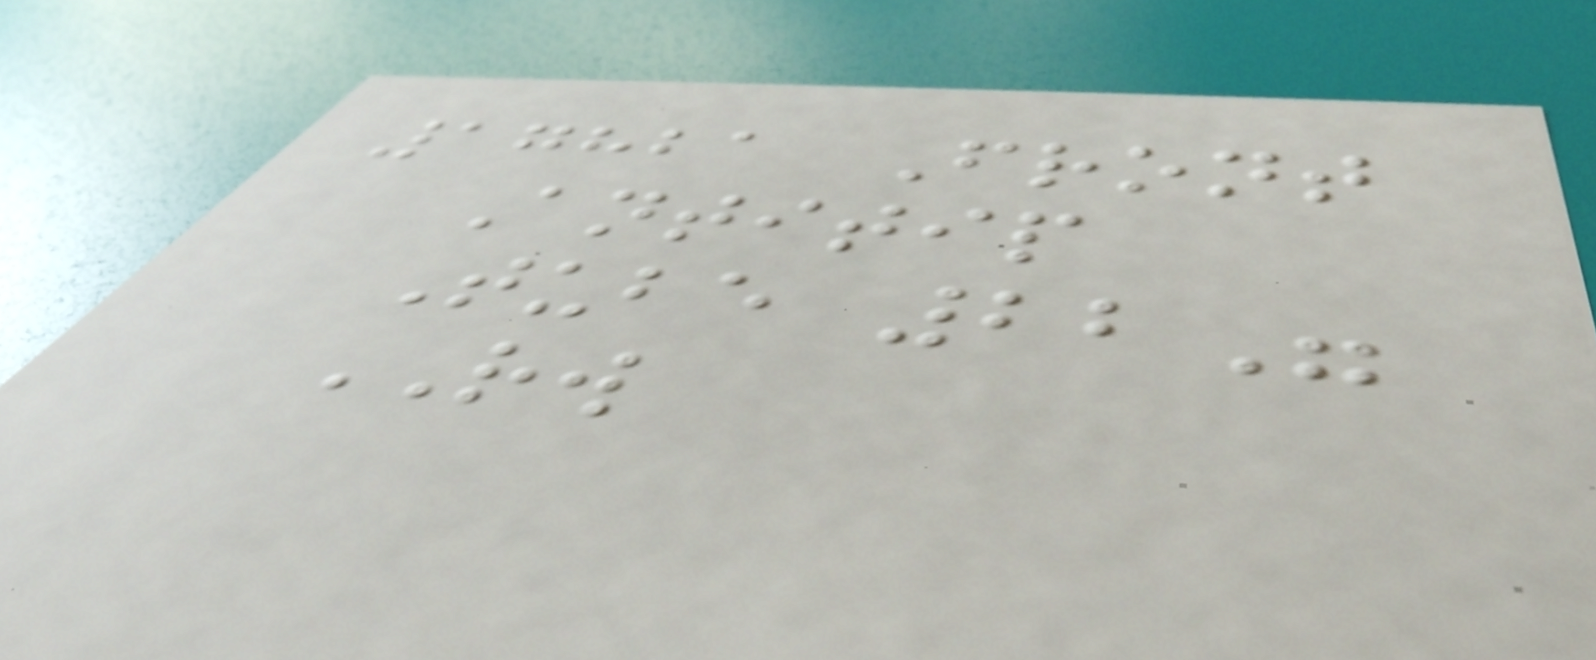17821 Front
Antitip
Tube 22"
RW
